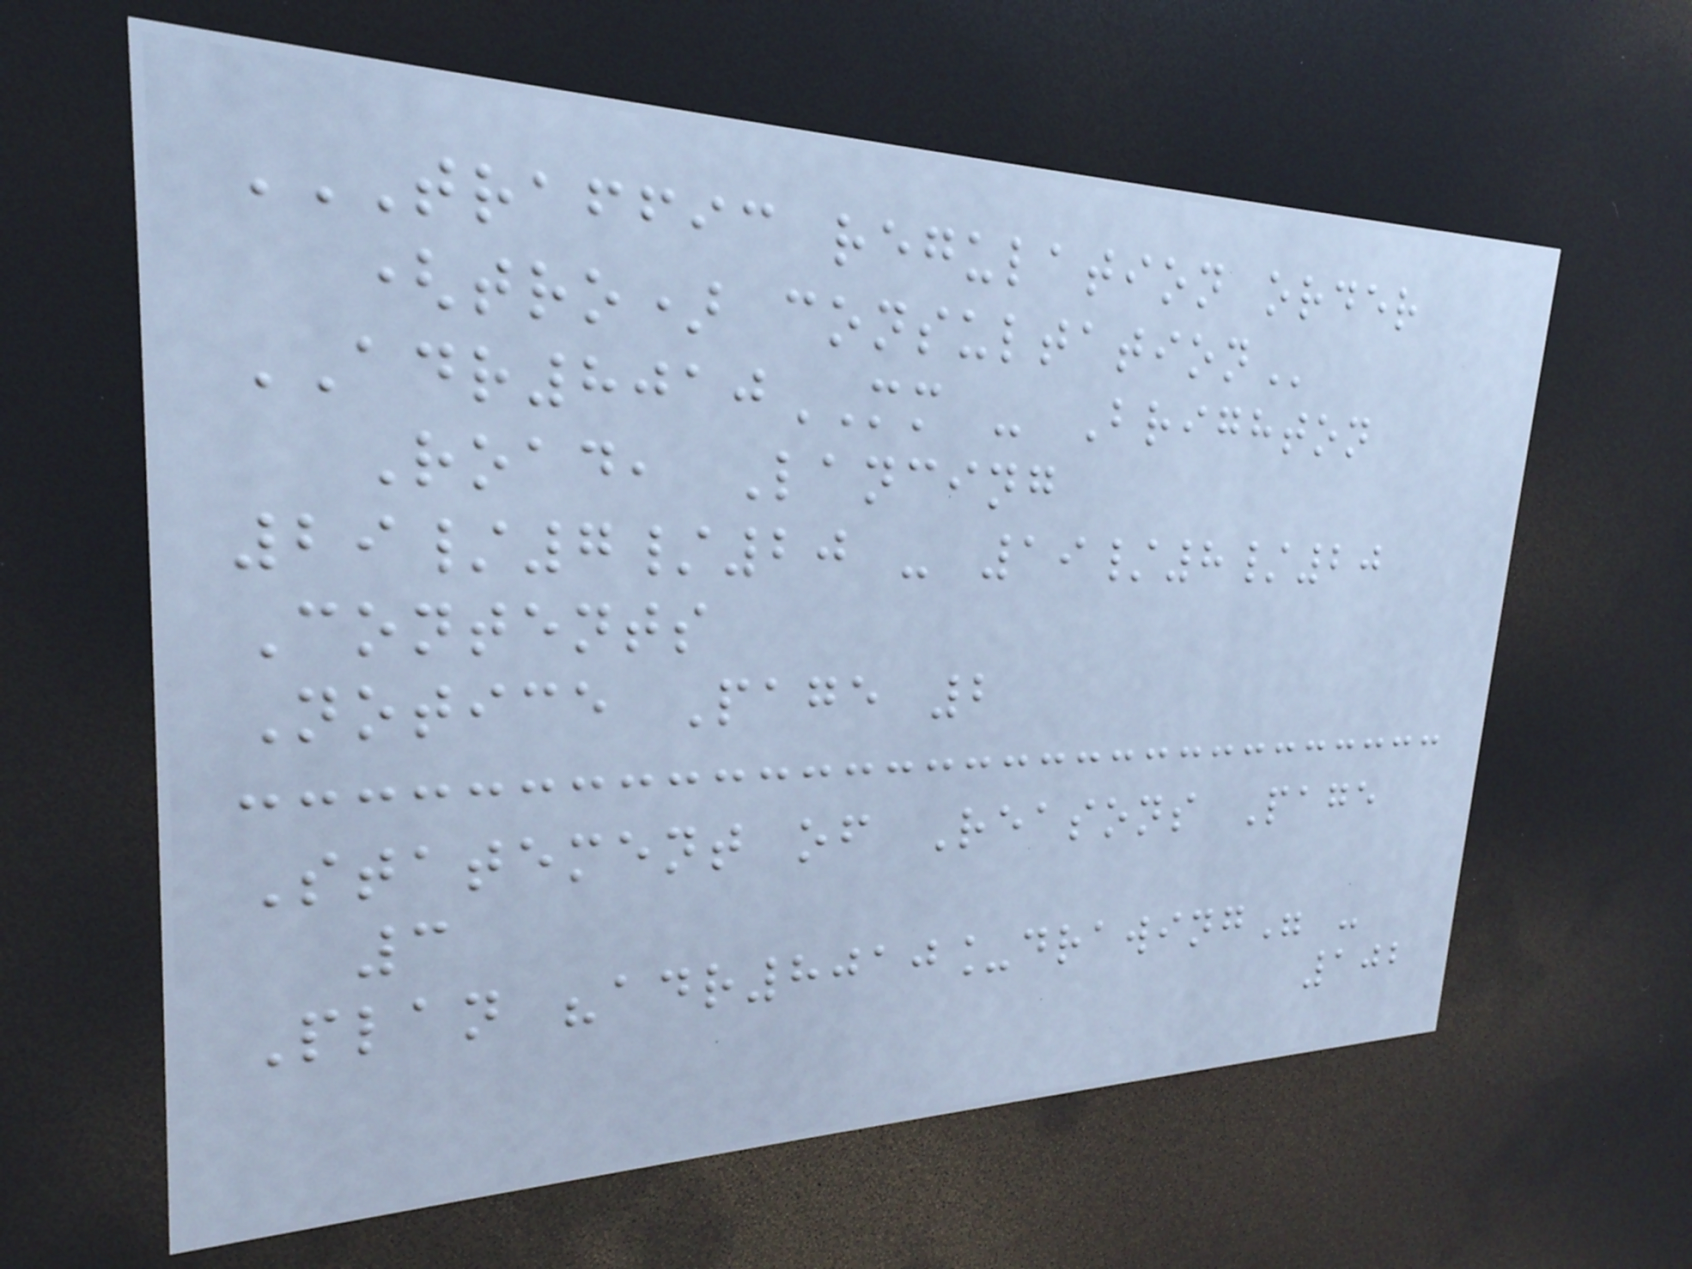TRAFFIC REGULATION ORDER
(TRO) CONSULTATION
ADR8010MM - Brighton
Road, Lancing
29/7/20 - 19/8/20
Contents
Notice Page 2
Statement of Reasons Page
3
Plan "adr8010_drawing" -
102
